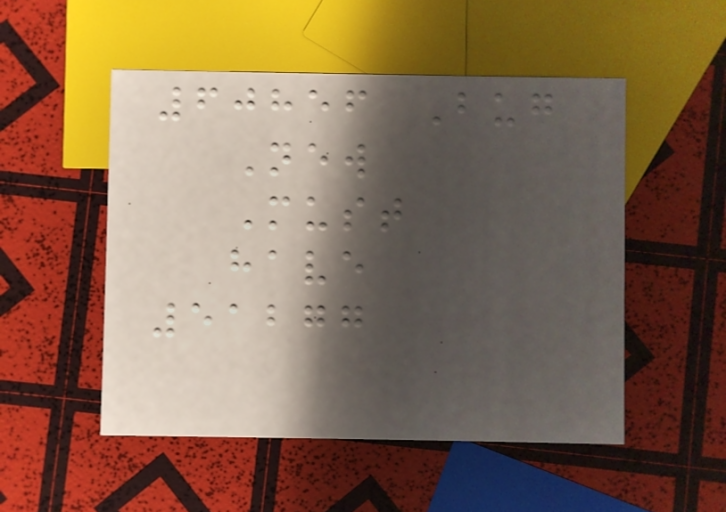60856 Bug
New
Must
have
51277
